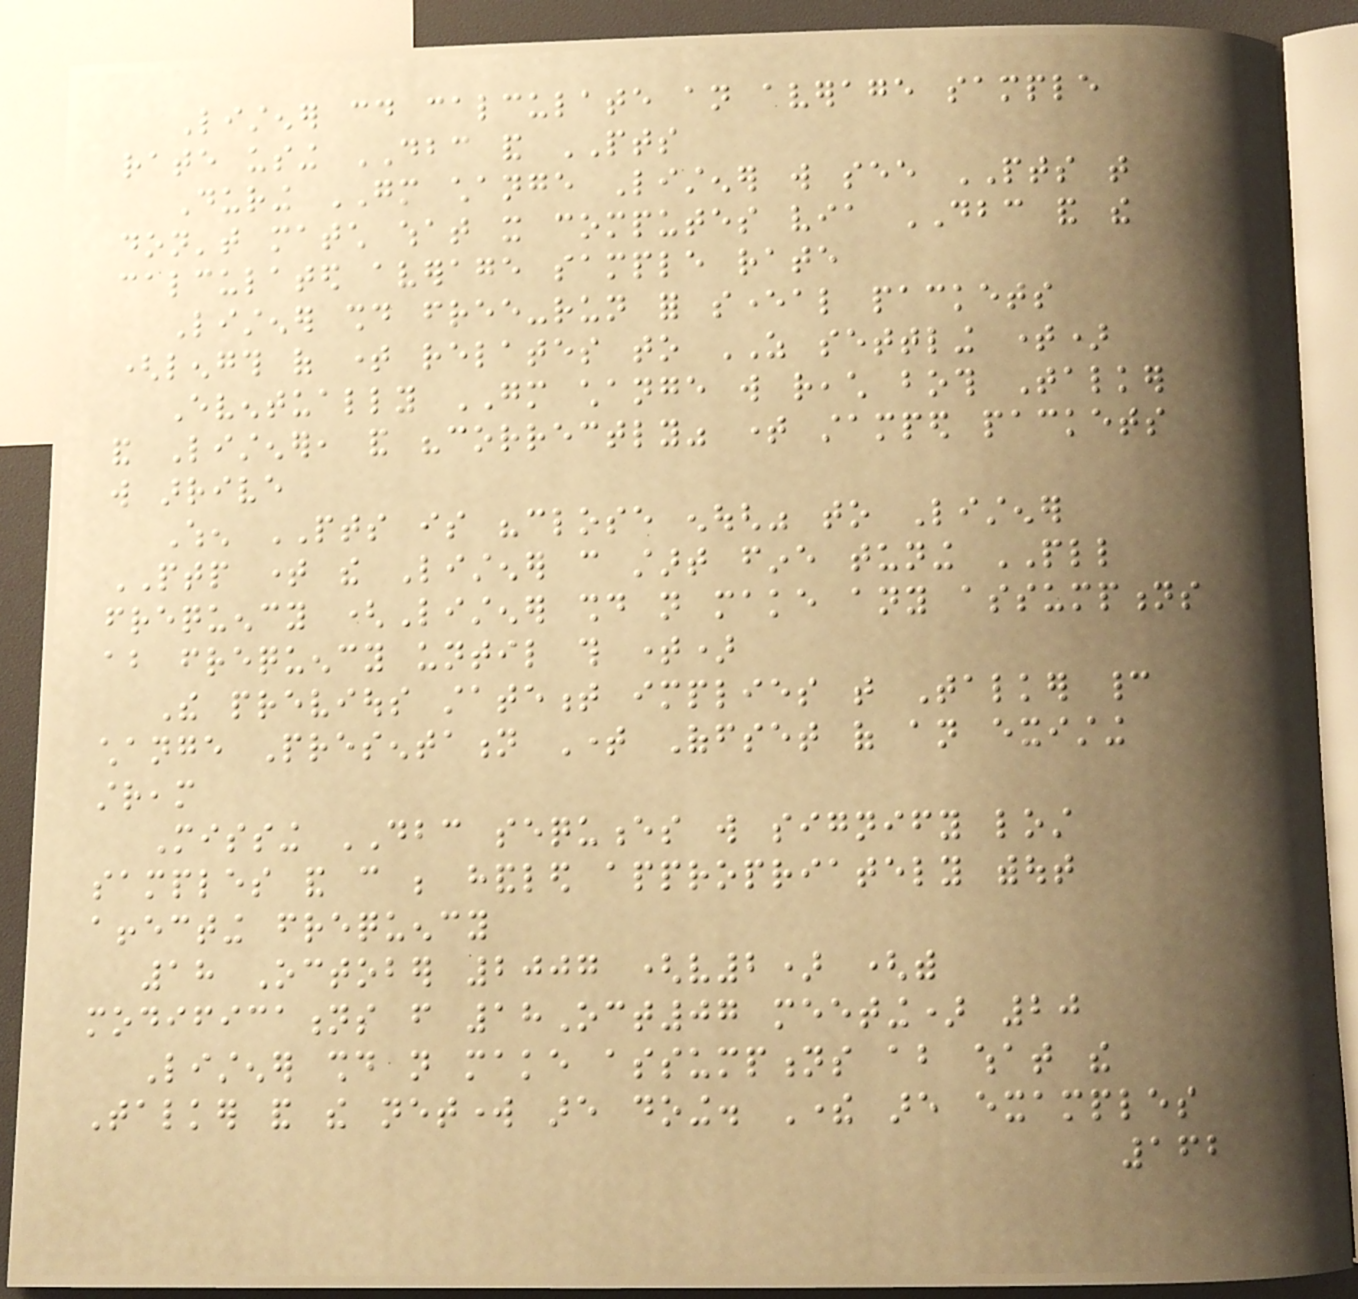Listener could calculate an average sample
rate using DBC and PTS
During GM change Listener will see PTS that
don't match what it computes via DBC and the
calculated average sample rate
Listener should free-run for several packets
(length of time relates to AS settling time)
Eventually GM change will reach both Talker
and Listener, and "correctly" time stamped packets
will arrive
When PTS is "close enough" to Listener
PTP time the Listener can start fine tuning PLL
frequency (Listener should not make any assumptions
about frequency until this time)
The previous statement implies that Talker cannot
change Presentation Time Offset of an existing
stream
Missing DBC sequences will signify lost
samples and can be handled appropriately without
affecting frequency
18 October 2007 (v2) (with
modifications from 18Oct07 meeting) 20
Listener should not make assumptions about what the
Talker and the network are doing. There are examples
162
